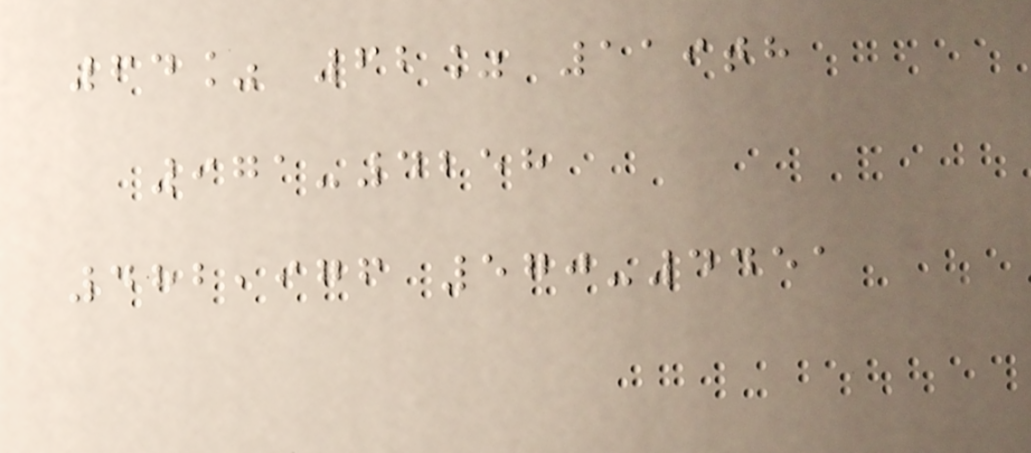64% 62% 119th
971-4258
482,976 570-4451
